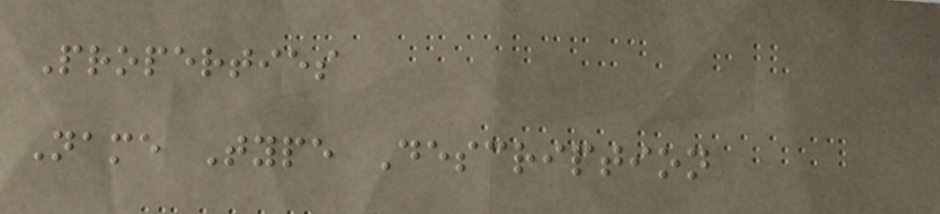Properties
Name Type Description
